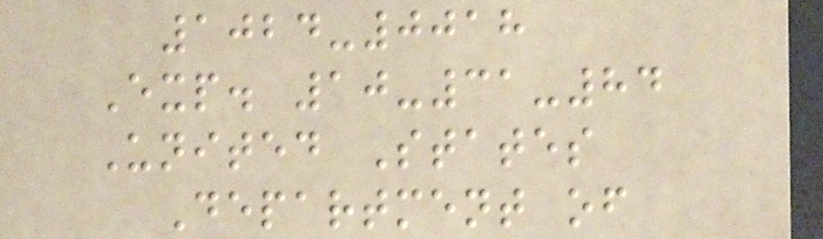1024-0018
Exp. 10-31-84
United States
Department of
